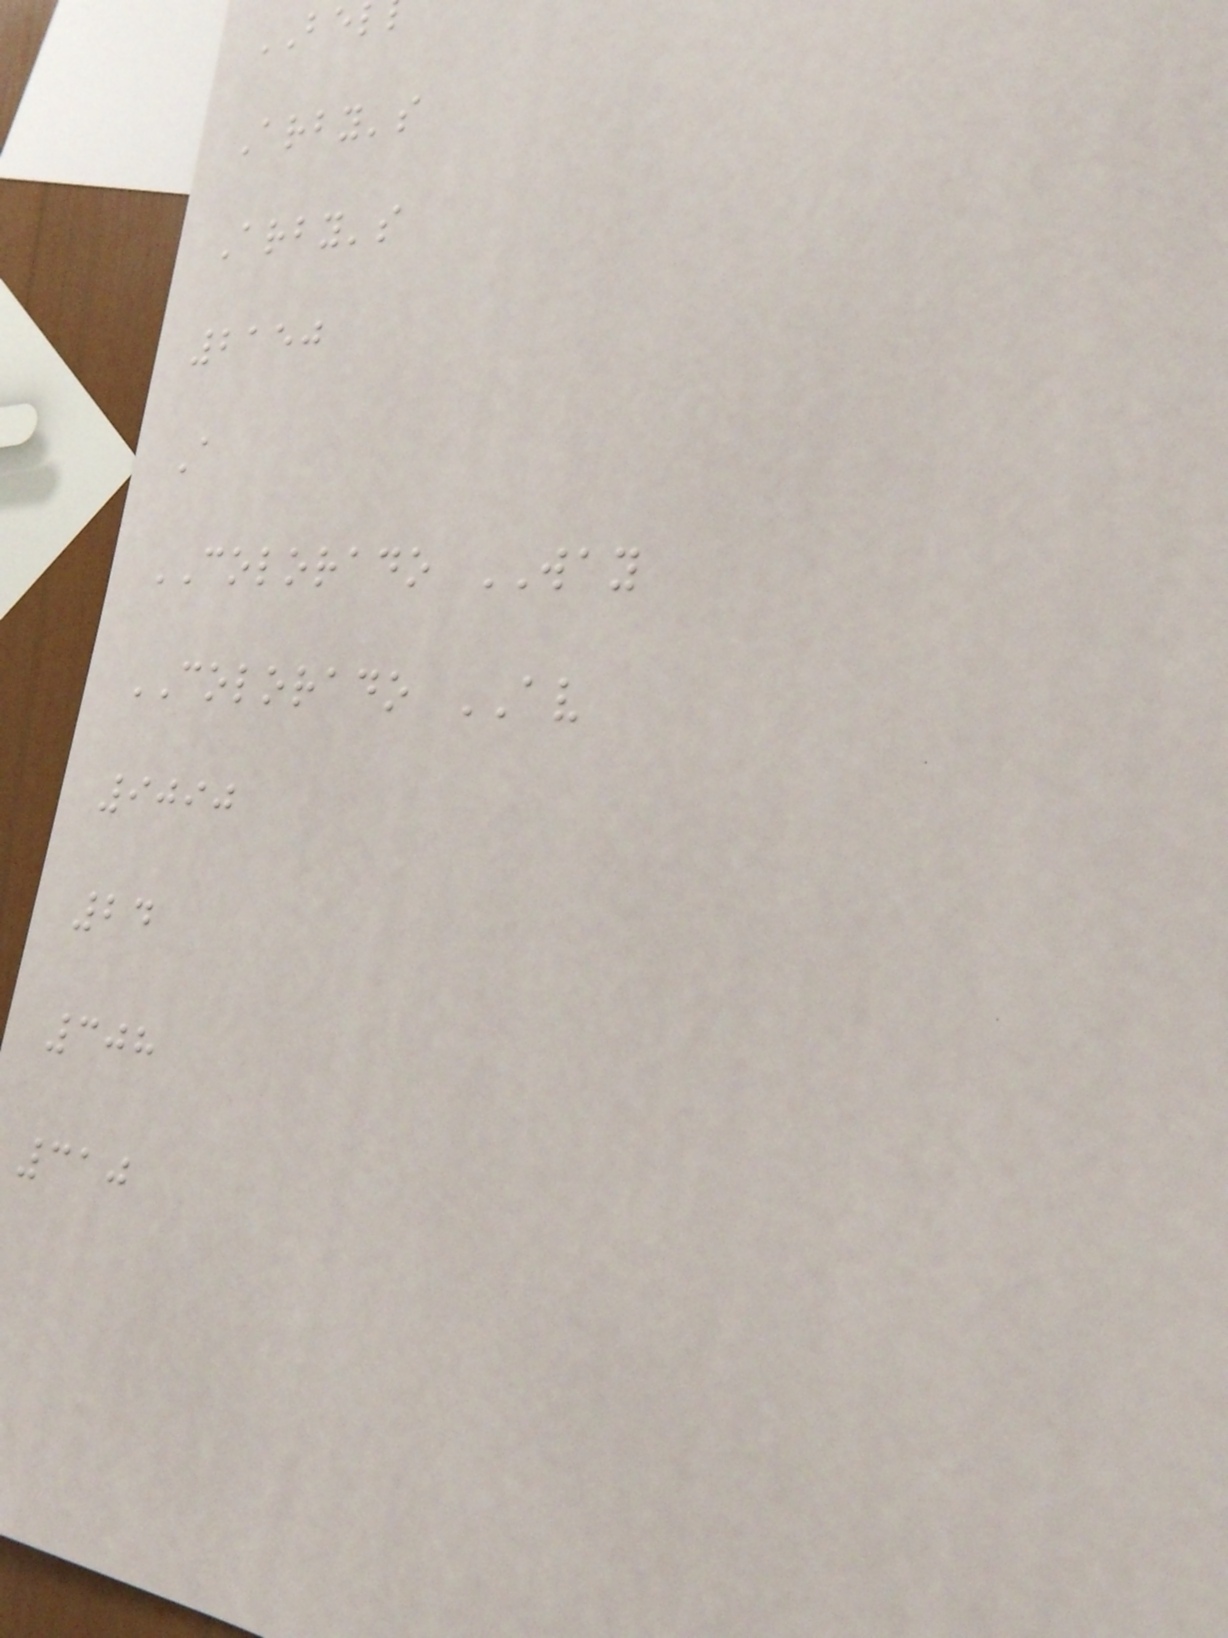BE
Arby's
Arby's
2150
A
COLORADO WAY
COLORADO AV
9090
24
308
310
